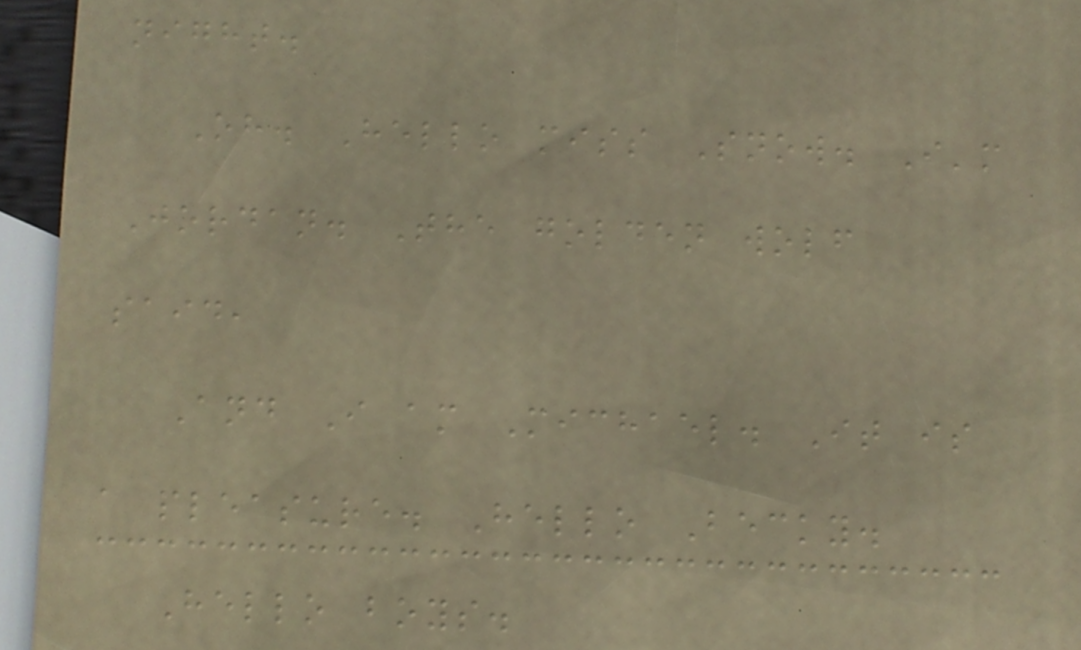night.
Oh. Hello miss Snow. I'm
Jordan. The golden wolf
said,
And I am Michael. It is
a pleasure. Hello Becky.
Hello boys.
